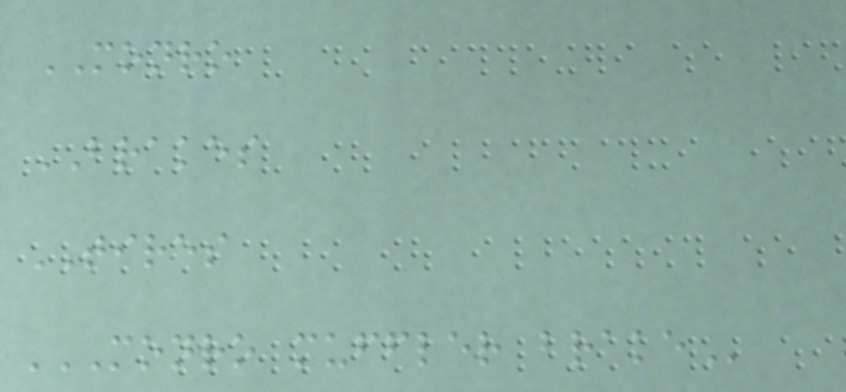MONRO
BRAKES
TIRES
MONRO MUFFLER BRAKE
